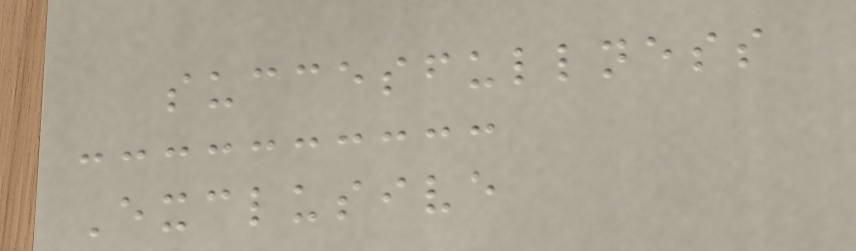succesfullness
Exclusive
